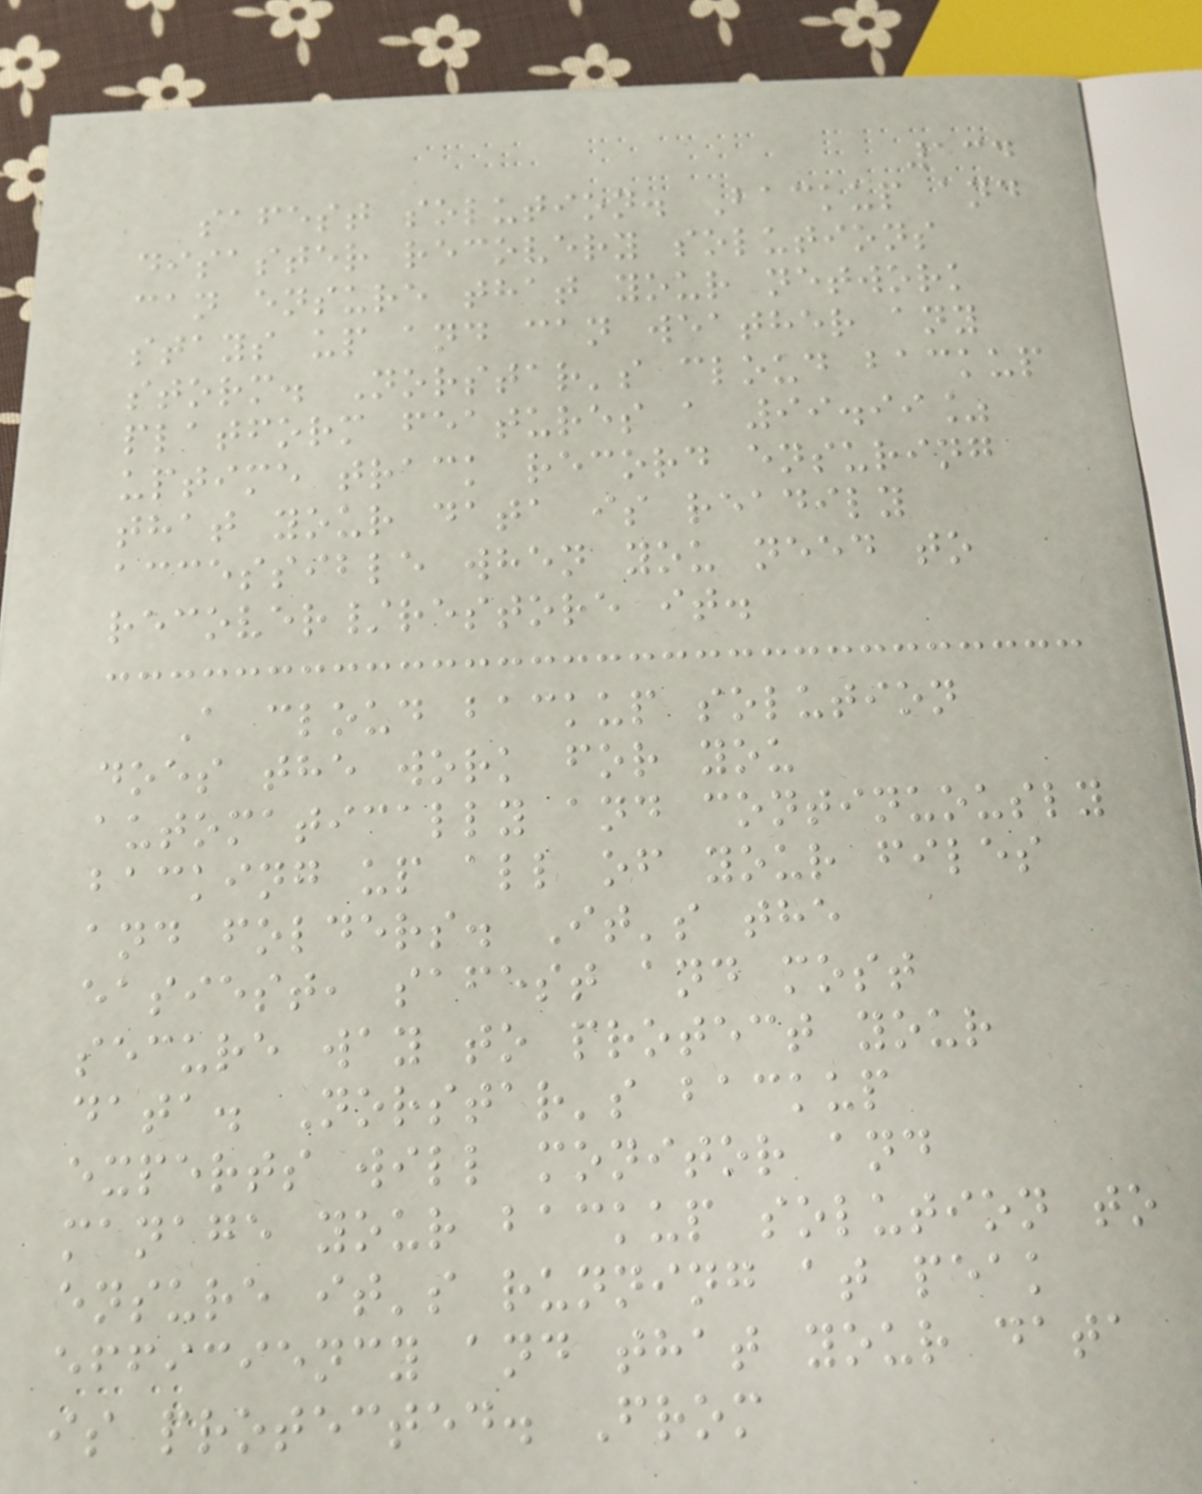134
safest solution. Backup and
disaster recovery solutions
can ensure that your network
stays up and can weather any
storm. Norstar's cloud backup
platform features a 99.99%
uptime track record ensuring
that your data is readily
accessible when you need to
recover/restore it.
A cloud backup solution
does the work for you
automatically and continuously
backing up all of your files
and folders. It's the
easiest, safest and most
secure way to protect your
data. Norstar's backup
experts will monitor and
manage your backup solution to
ensure it's running at peak
efficiency and that your data
is protected. From
